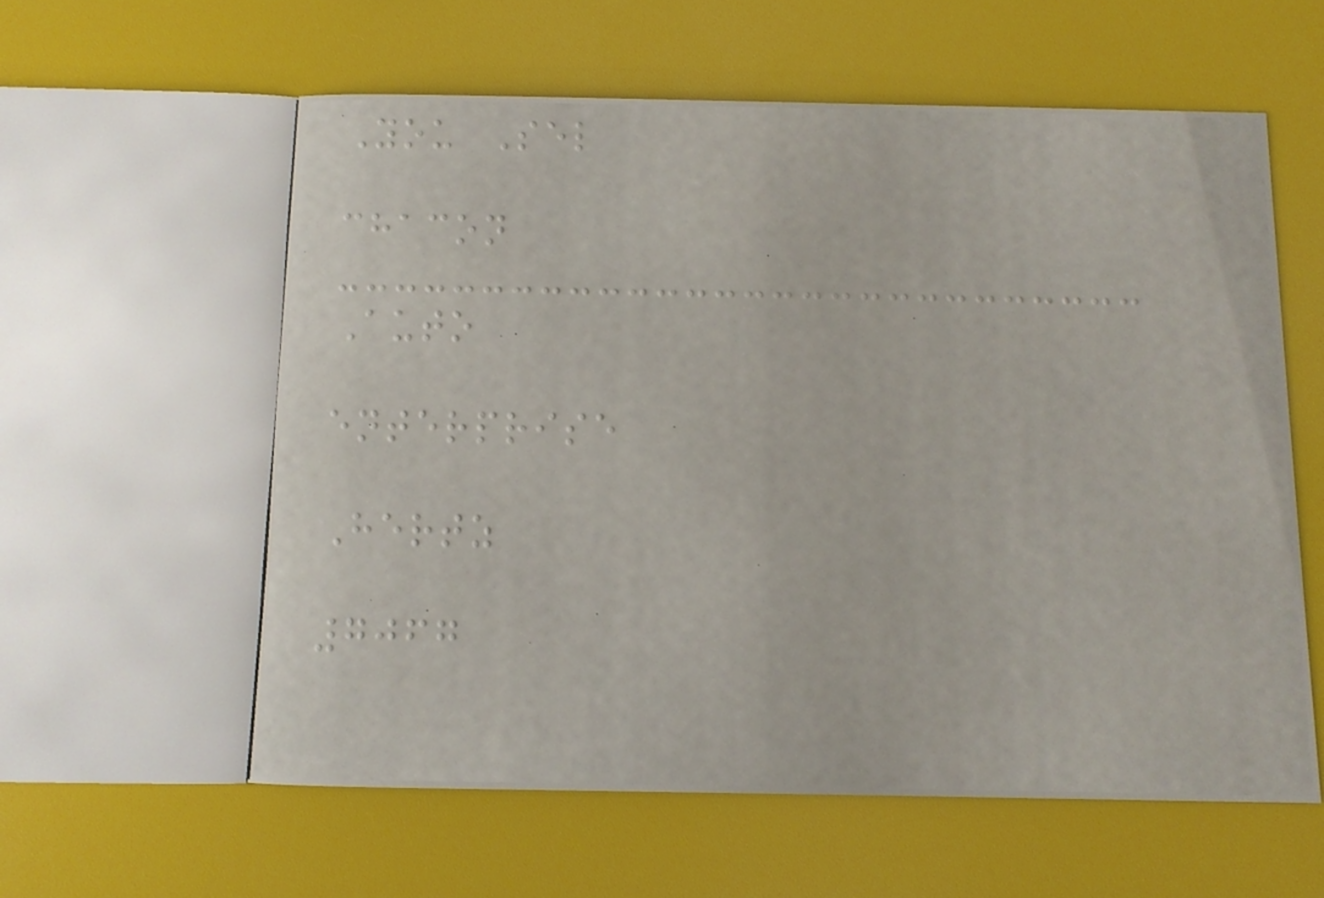You Sel
chacon
Auto
enterprise
Hertz
7067
